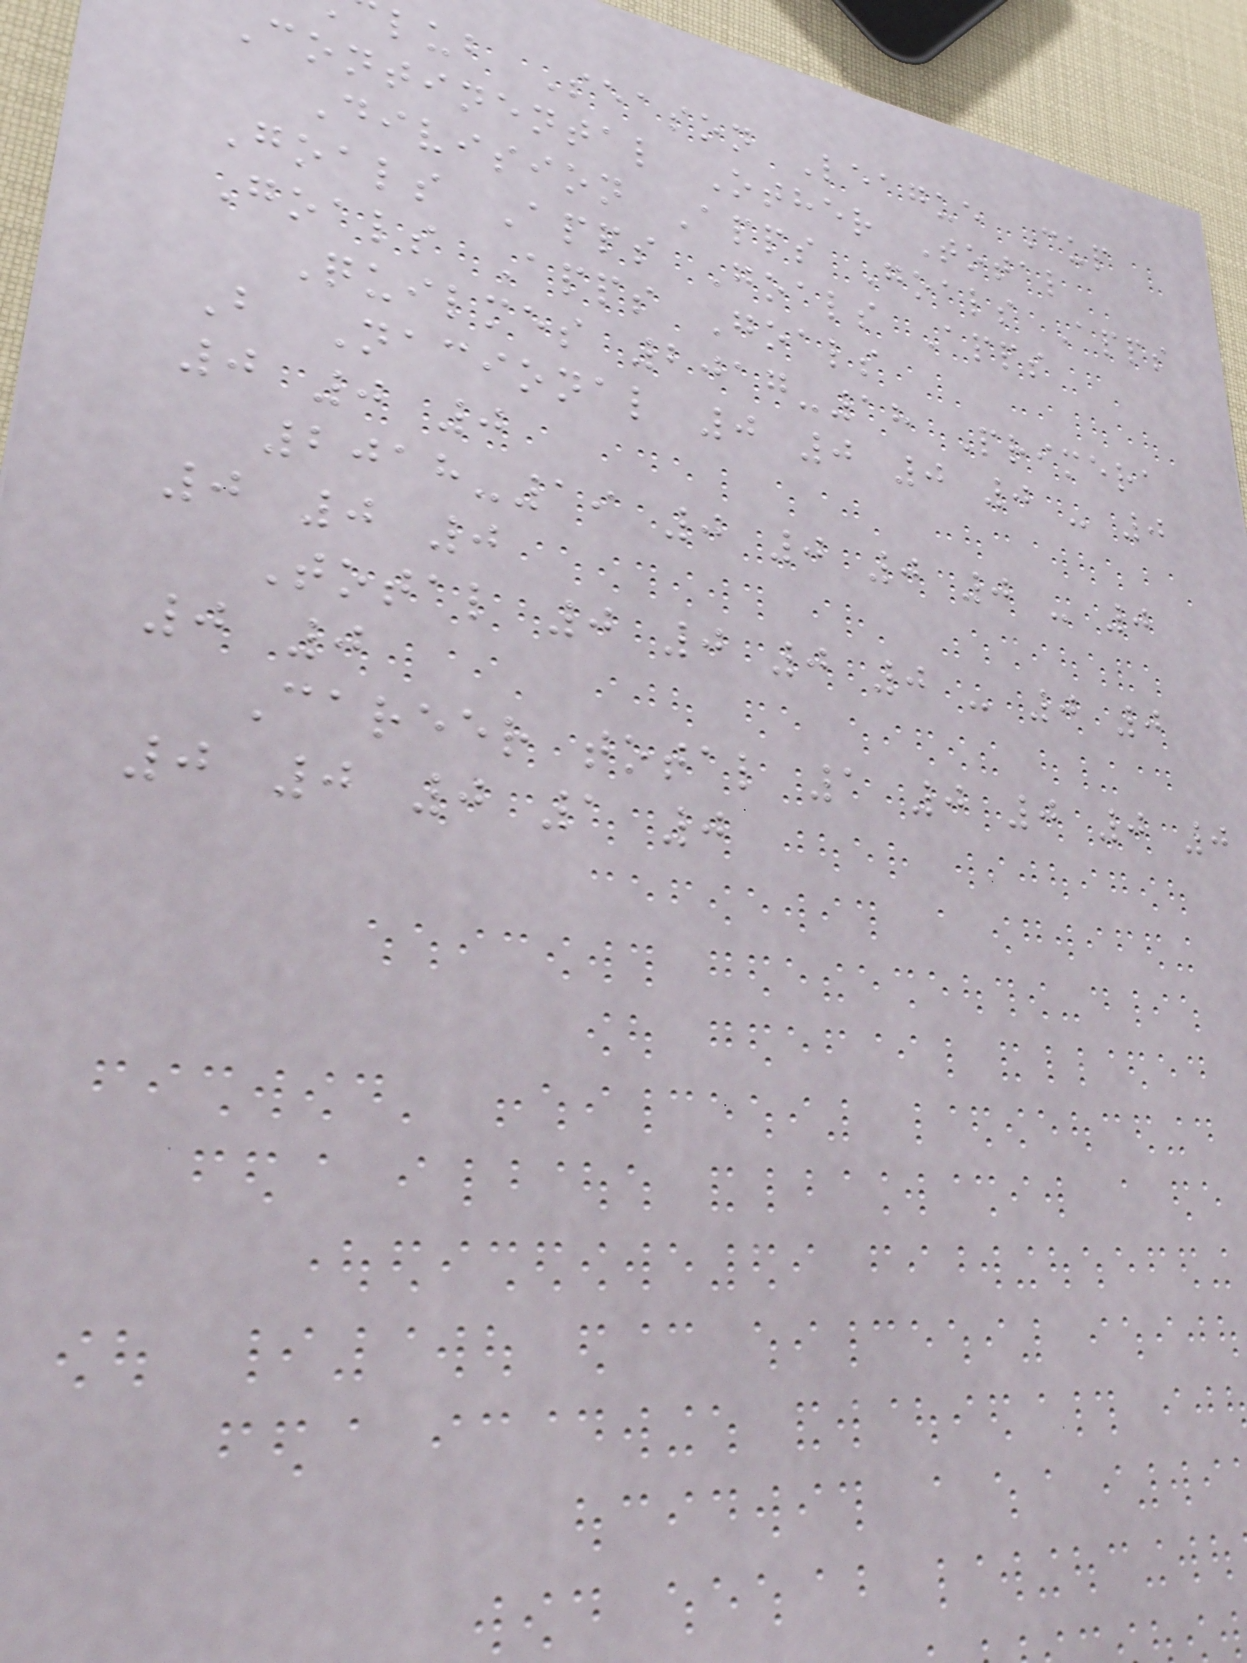lub Season League Cup
Continental Other Total
Division Apps Goals Apps
Goals Apps Goals Apps
Goals Apps Goals
Quilmes 2017-18 Primera
B Nacional 0 0 0 0 - 0
0 0 0
2018-19 0 0 0 0 - 0
0 0 0
Total 0 0 0 0 - 0 0
0 0
Career total 1 0 0 0 0
0 0 0 1 0
